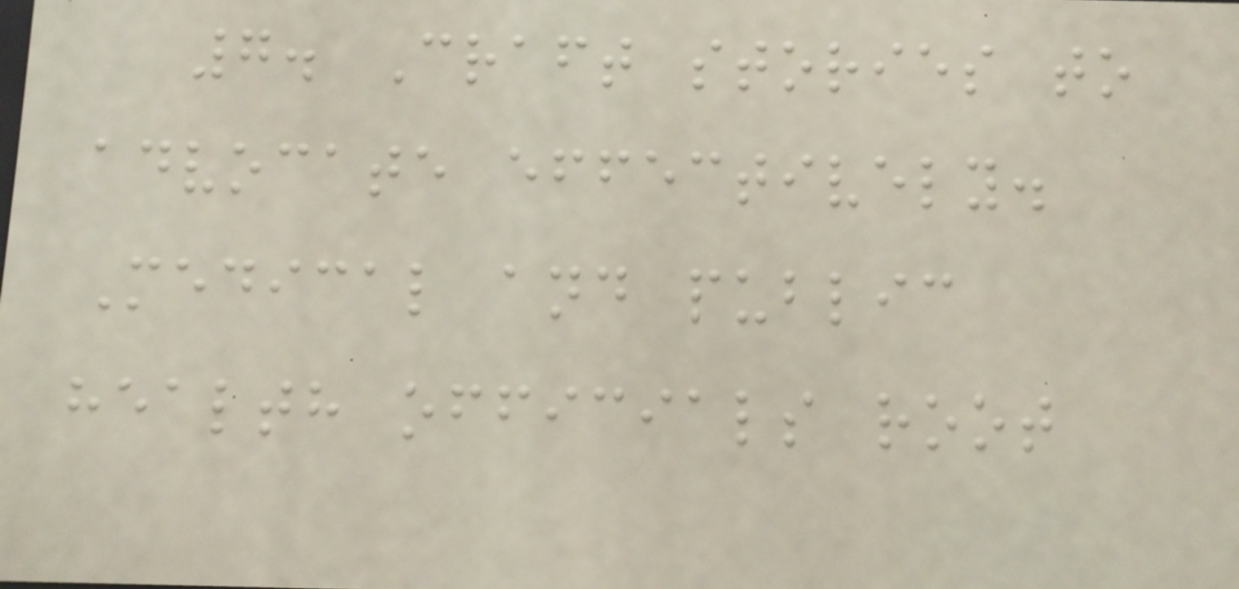7. Craft stories to
advocate effectively.
Medical and public
health officials root
